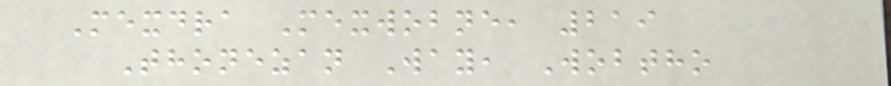Mexdra Mexwobne, 219
Thonezan Way, Wobtho
